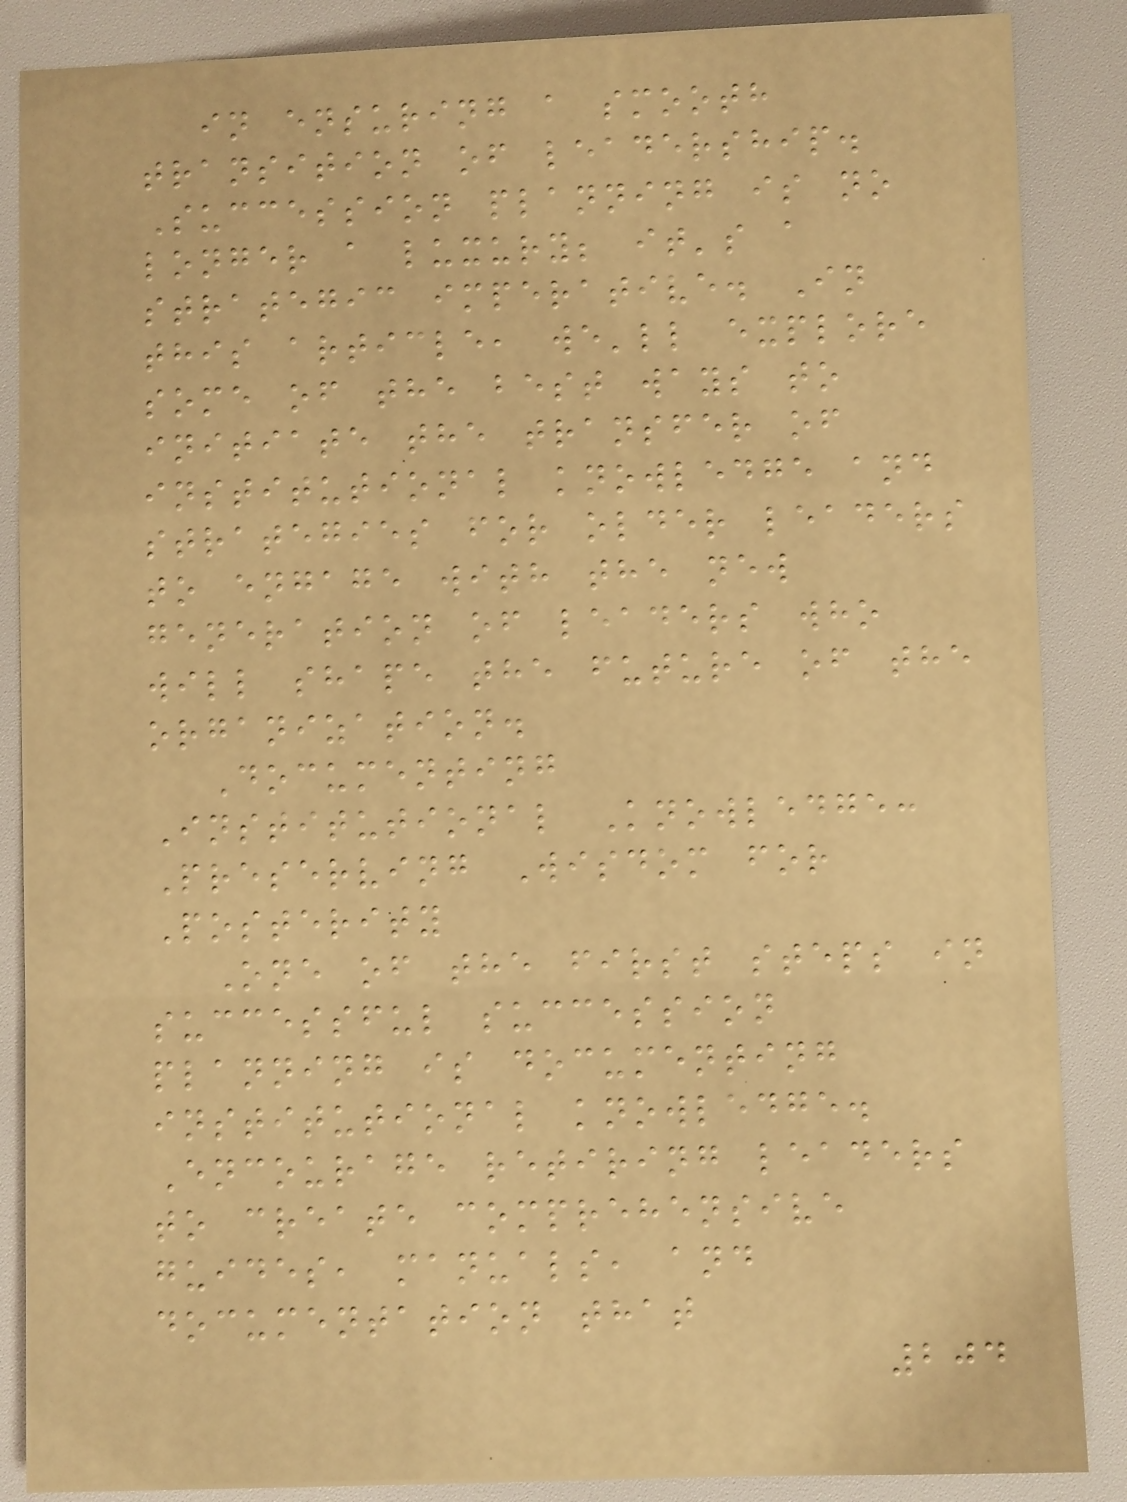in ensuring a smooth
transition of leadership.
Succession planning is no
longer a luxury; it's a
strategic imperative. In
this article, we'll explore
some of the best ways to
initiate the transfer of
institutional knowledge and
strategies for older leaders
to engage with the new
generation of leaders who
will shape the future of the
organization.
Documenting
Institutional Knowledge:
Preserving Wisdom for
Posterity
One of the first steps in
successful succession
planning is documenting
institutional knowledge.
Encourage retiring leaders
to create comprehensive
guides, manuals, and
documentation that
204
